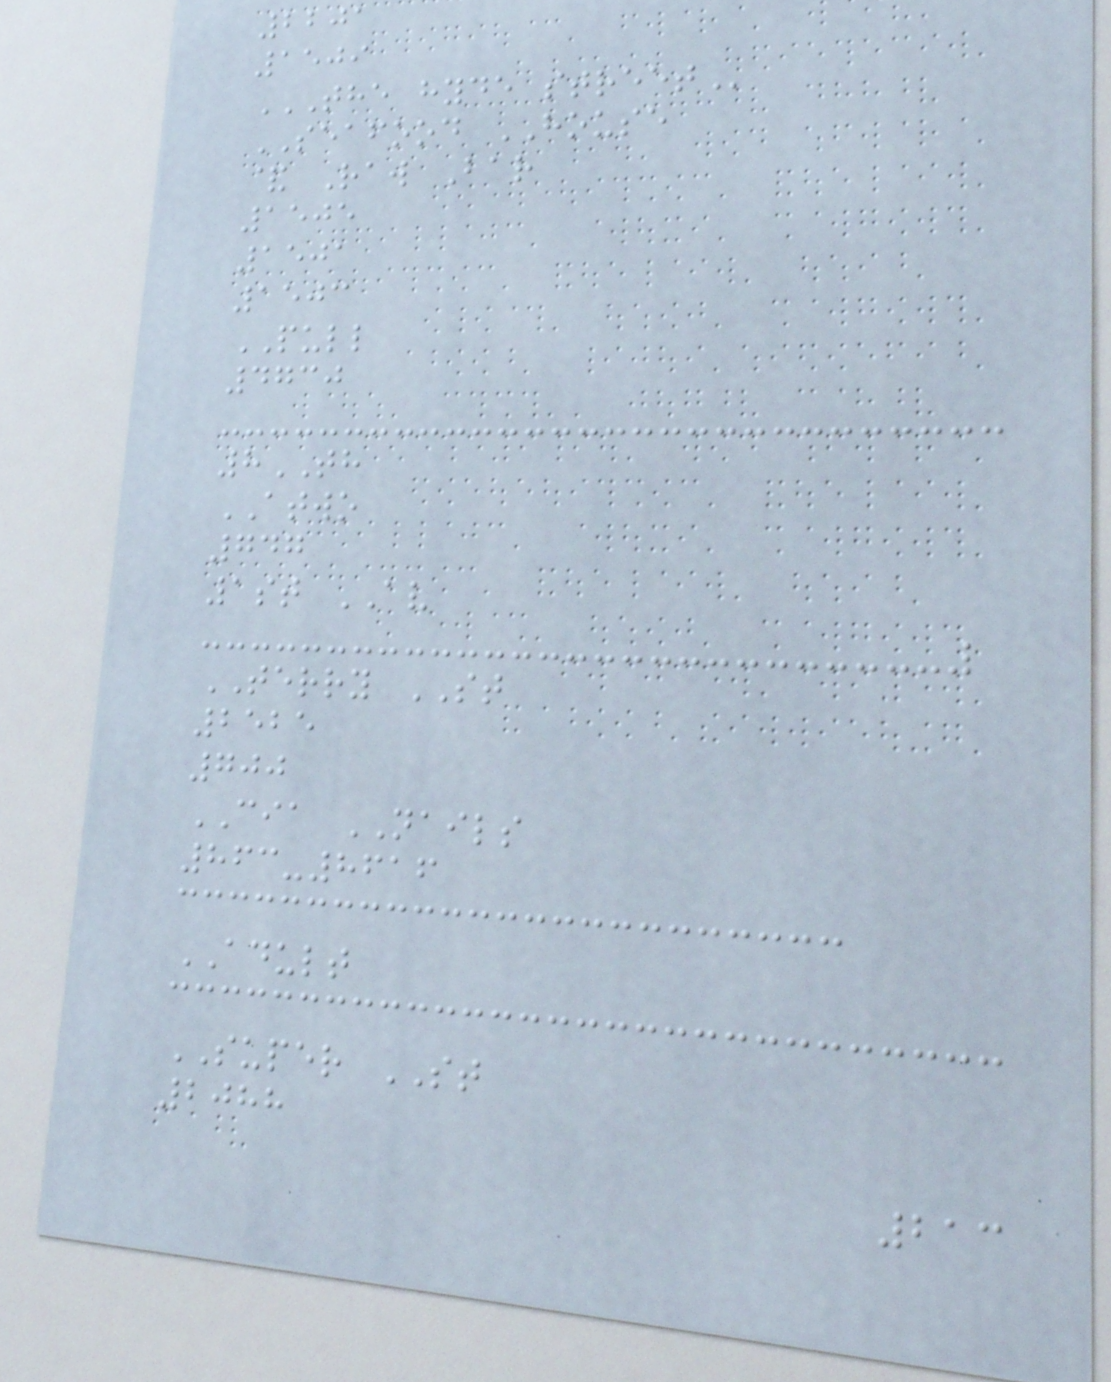2201
1509
THE HYDE STREET
SEAFOOD HOUSE
& Raw Bar
1505
1501
1503
PULL
4730
8TH
ATWO
747
1st AV
TERRY ST
2525
700
CIA NAILS
863-8616
ADULT
SUPER ST
2088
213
